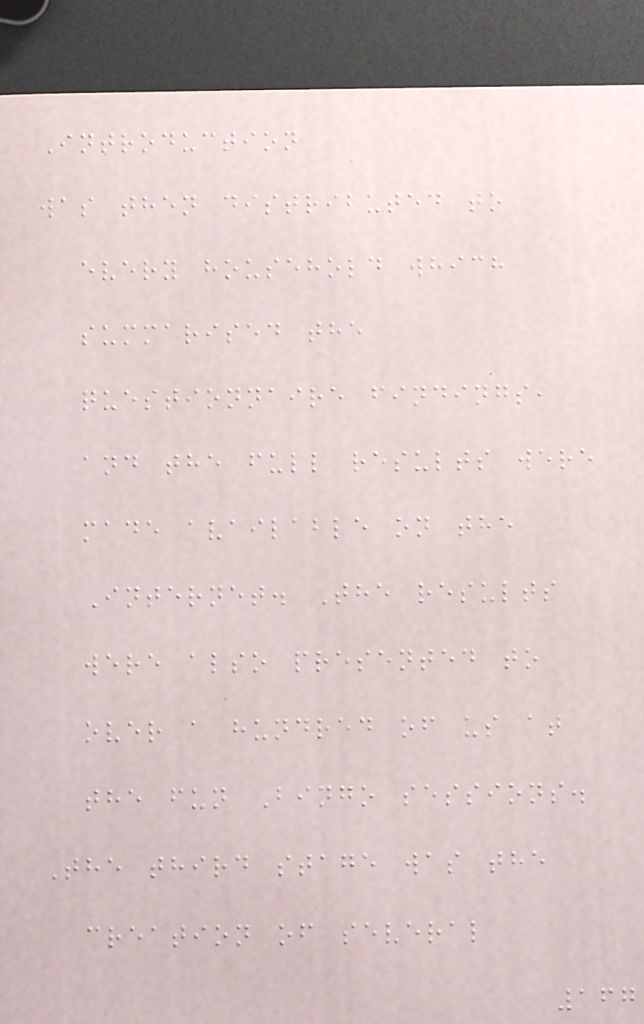Introduction
was then distributed to
every household which
summarised the
questionnaire findings,
and the full results were
made available on the
Internet. The results
were also presented to
over a hundred of us at
the fun Bingo sessions.
The third stage was the
creation of several
167
